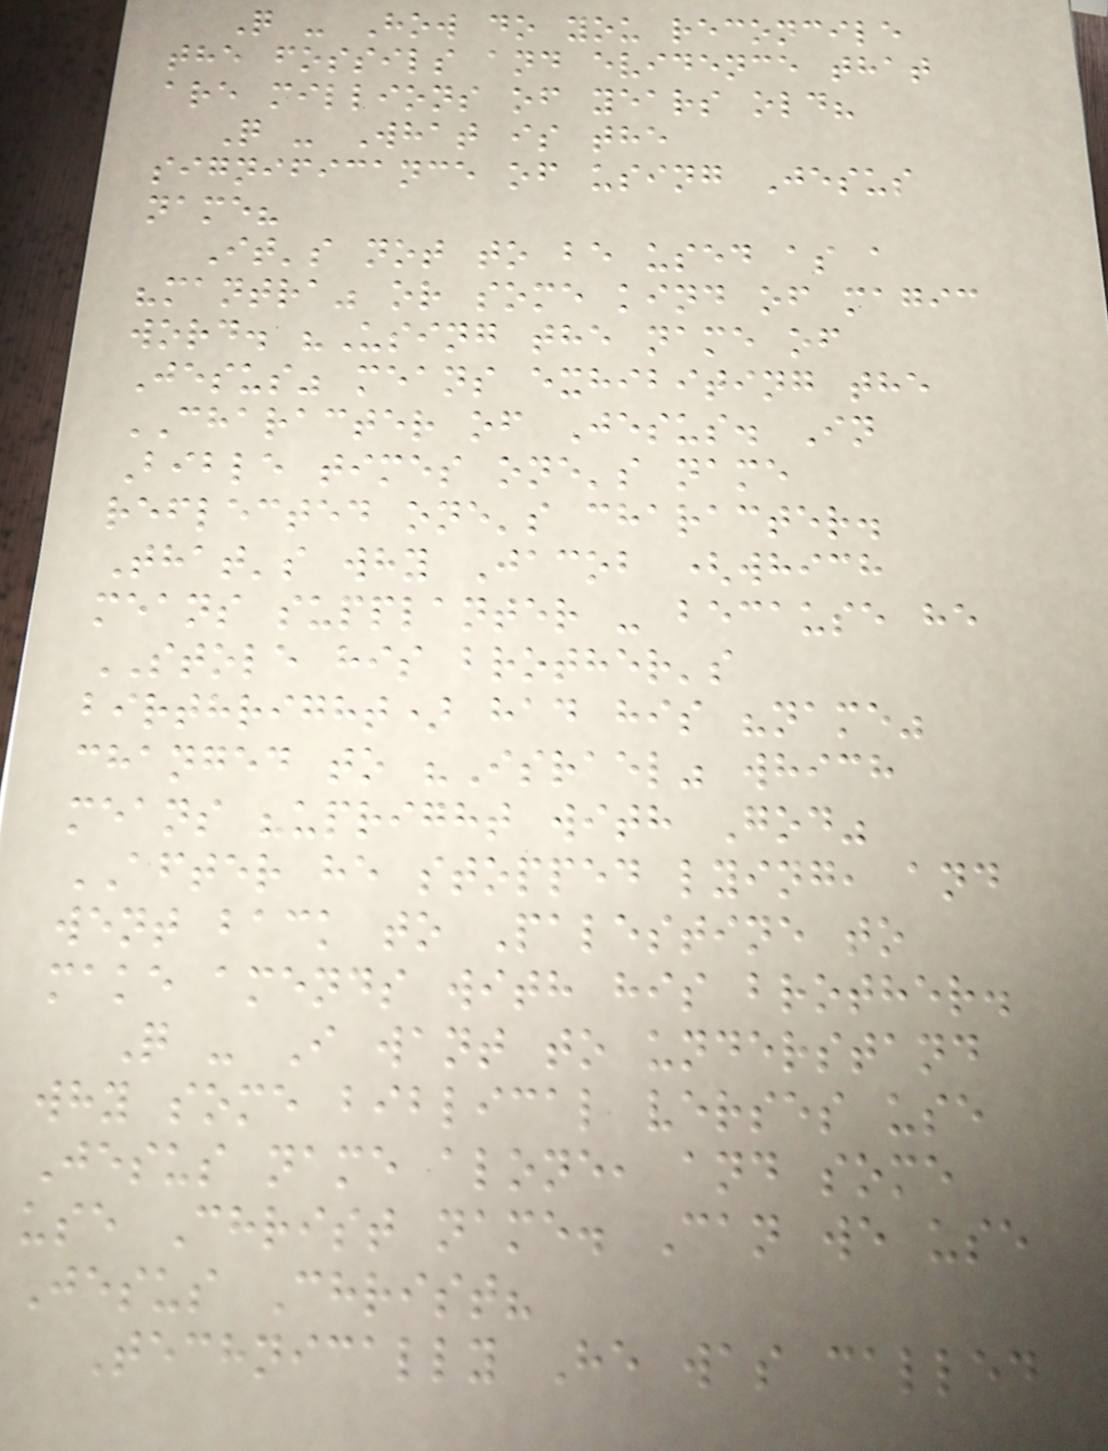Q - How do you reconcile
the fossils and evidence that
are millions of years old?
Q - What is the
significance of using Jesus
name?
It's not to be used as a
"mantra" or some kind of magic
word. "Using the name of
Jesus" means exhibiting the
CHARACTER of Jesus. In
Bible times one's name
reflected one's character.
That's why Jacob (which
means supplanter - because he
STOLE his brother's
birthright) had his "name"
changed to "Israel" which
means "upright with God"
AFTER he stopped lying, and
went back to Palestine to
make amends with his brother.
Q - I want to understand
why some biblical verses use
Jesus name alone, and some
use Christ name. Can we use
Jesus Christ?
Technically He was called
